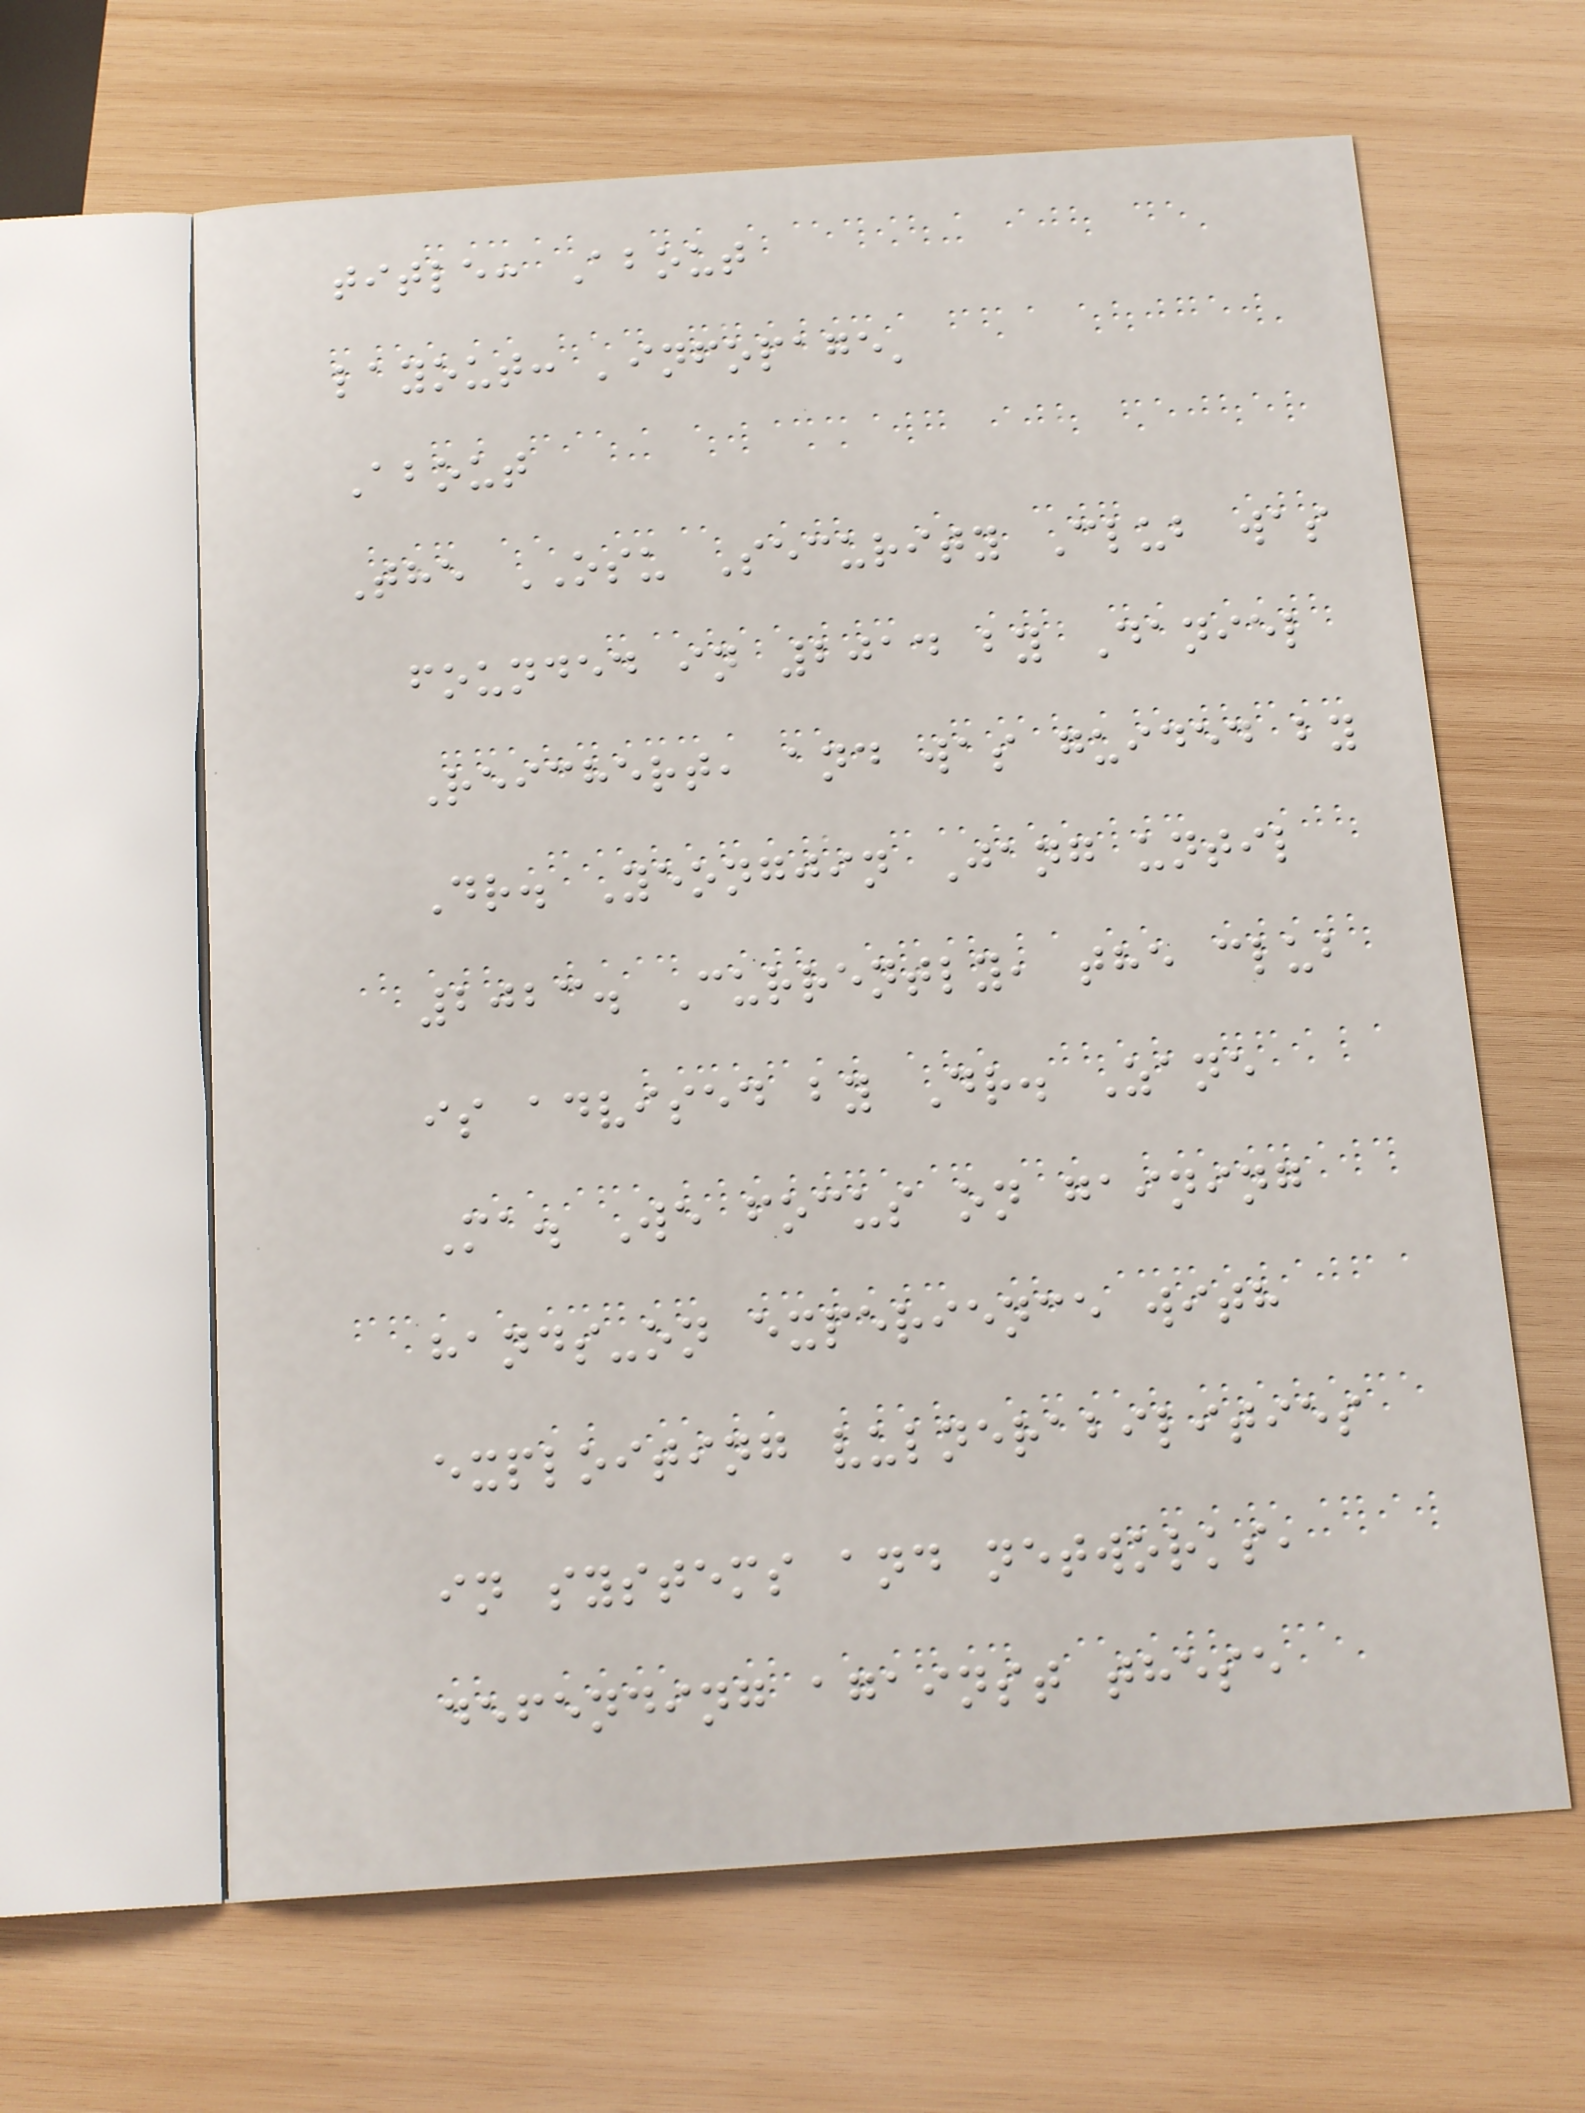title: About
layout: 'infopage'
About
The OSU Security Club was
founded in 2014 by Daniel
Reichert, and was guided by
Dr. Yeongjin Jang until
2023. Currently, the club
is advised by Dr. Zane
Ma. We focus on gaining
hands-on experience with
exploiting vulnerabilities
in systems and networks,
defending against these
